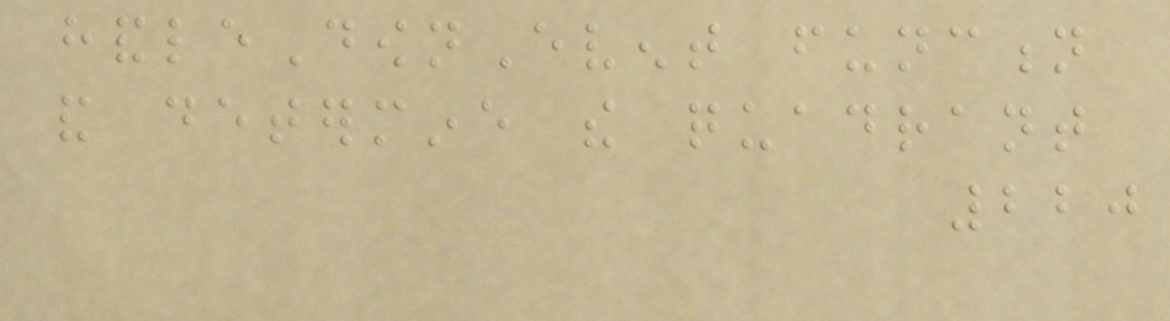handleDownEvent function
and determine the quadrant
220
